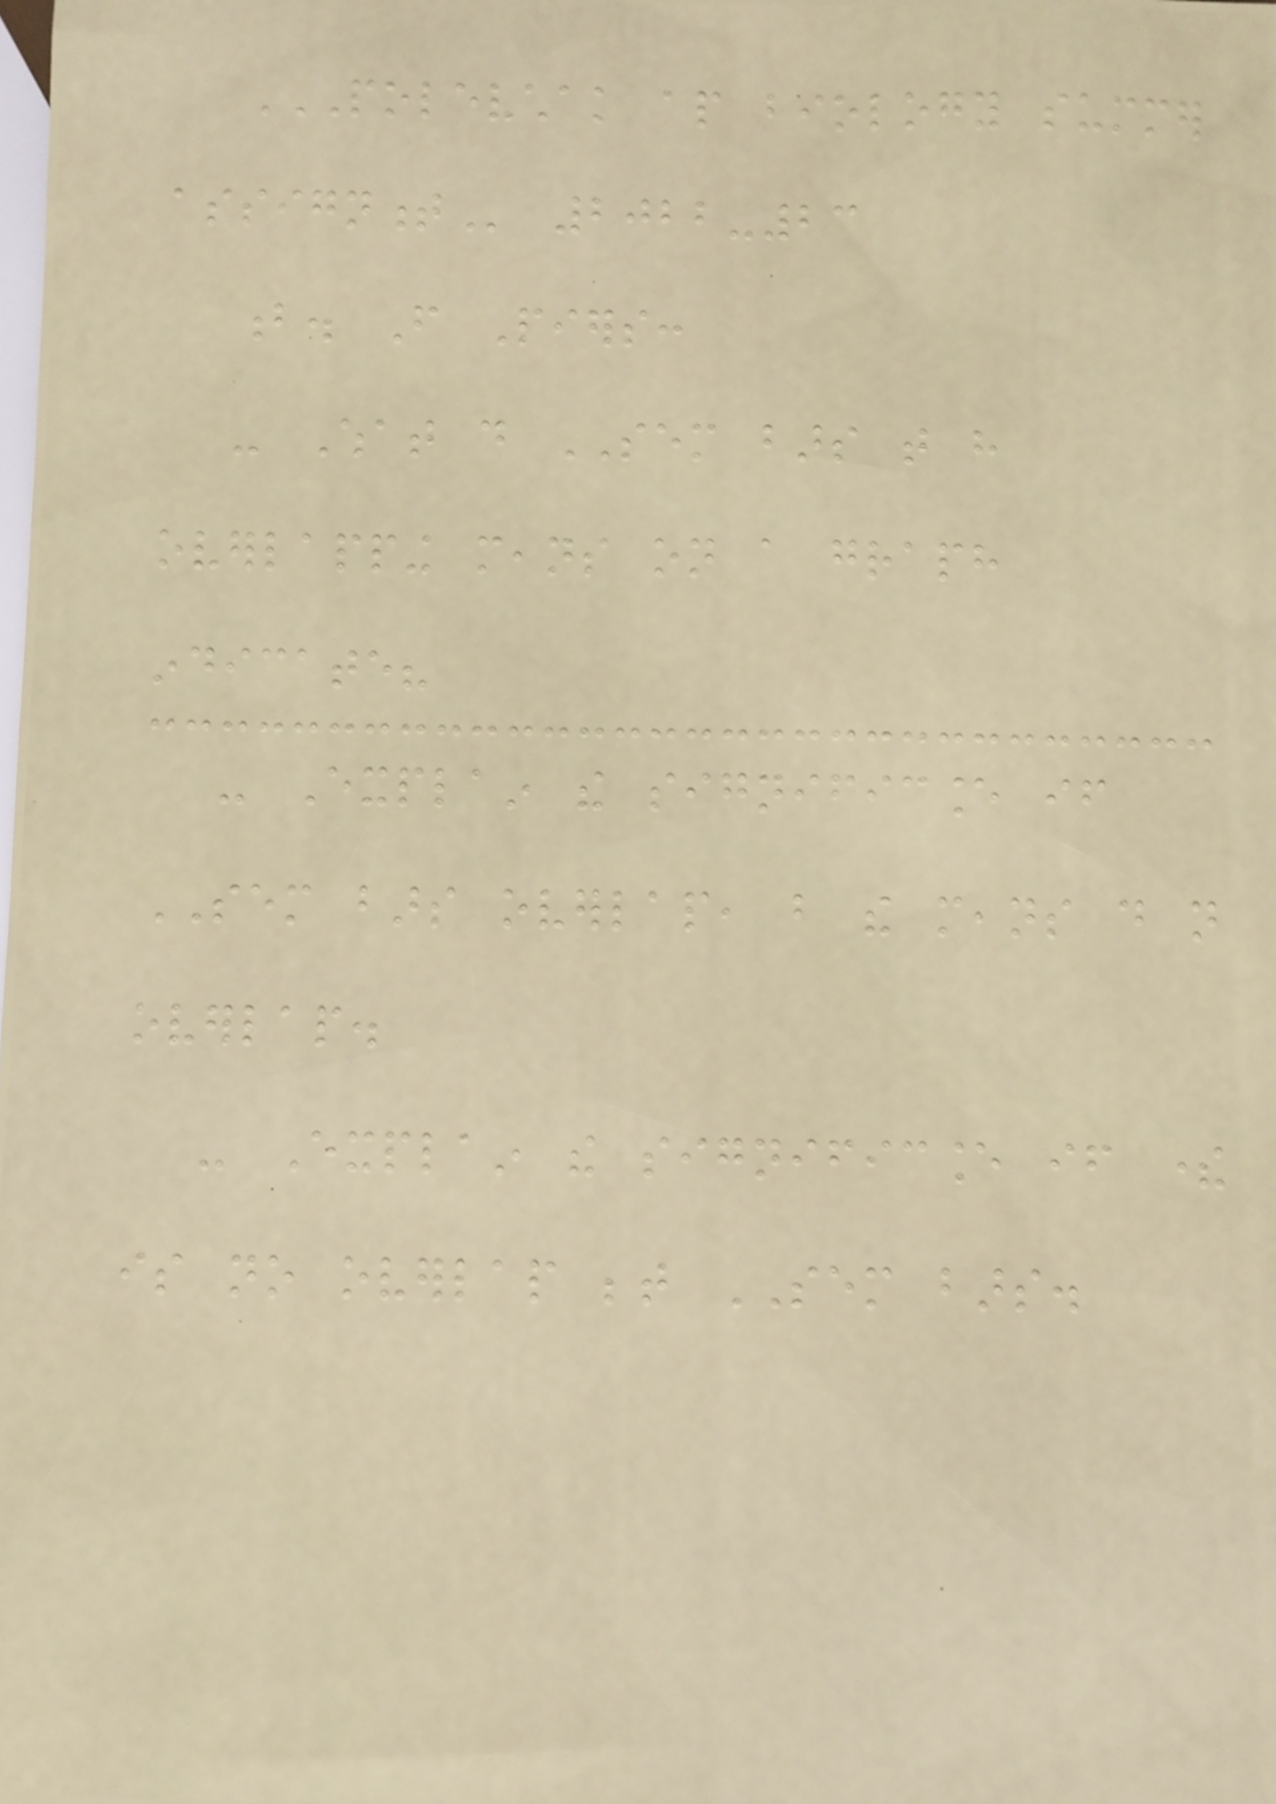POLEVCHAK AP BIOLOGY SUMMER
ASSIGNMENT 2022-23
b. From Piers:
- What do SEM bars that have
overlapping means on a graph
indicate?
- Explain the significance if
SEM bars overlap, but the means do not
overlap.
- Explain the significance if there
is no overlap between SEM bars.
